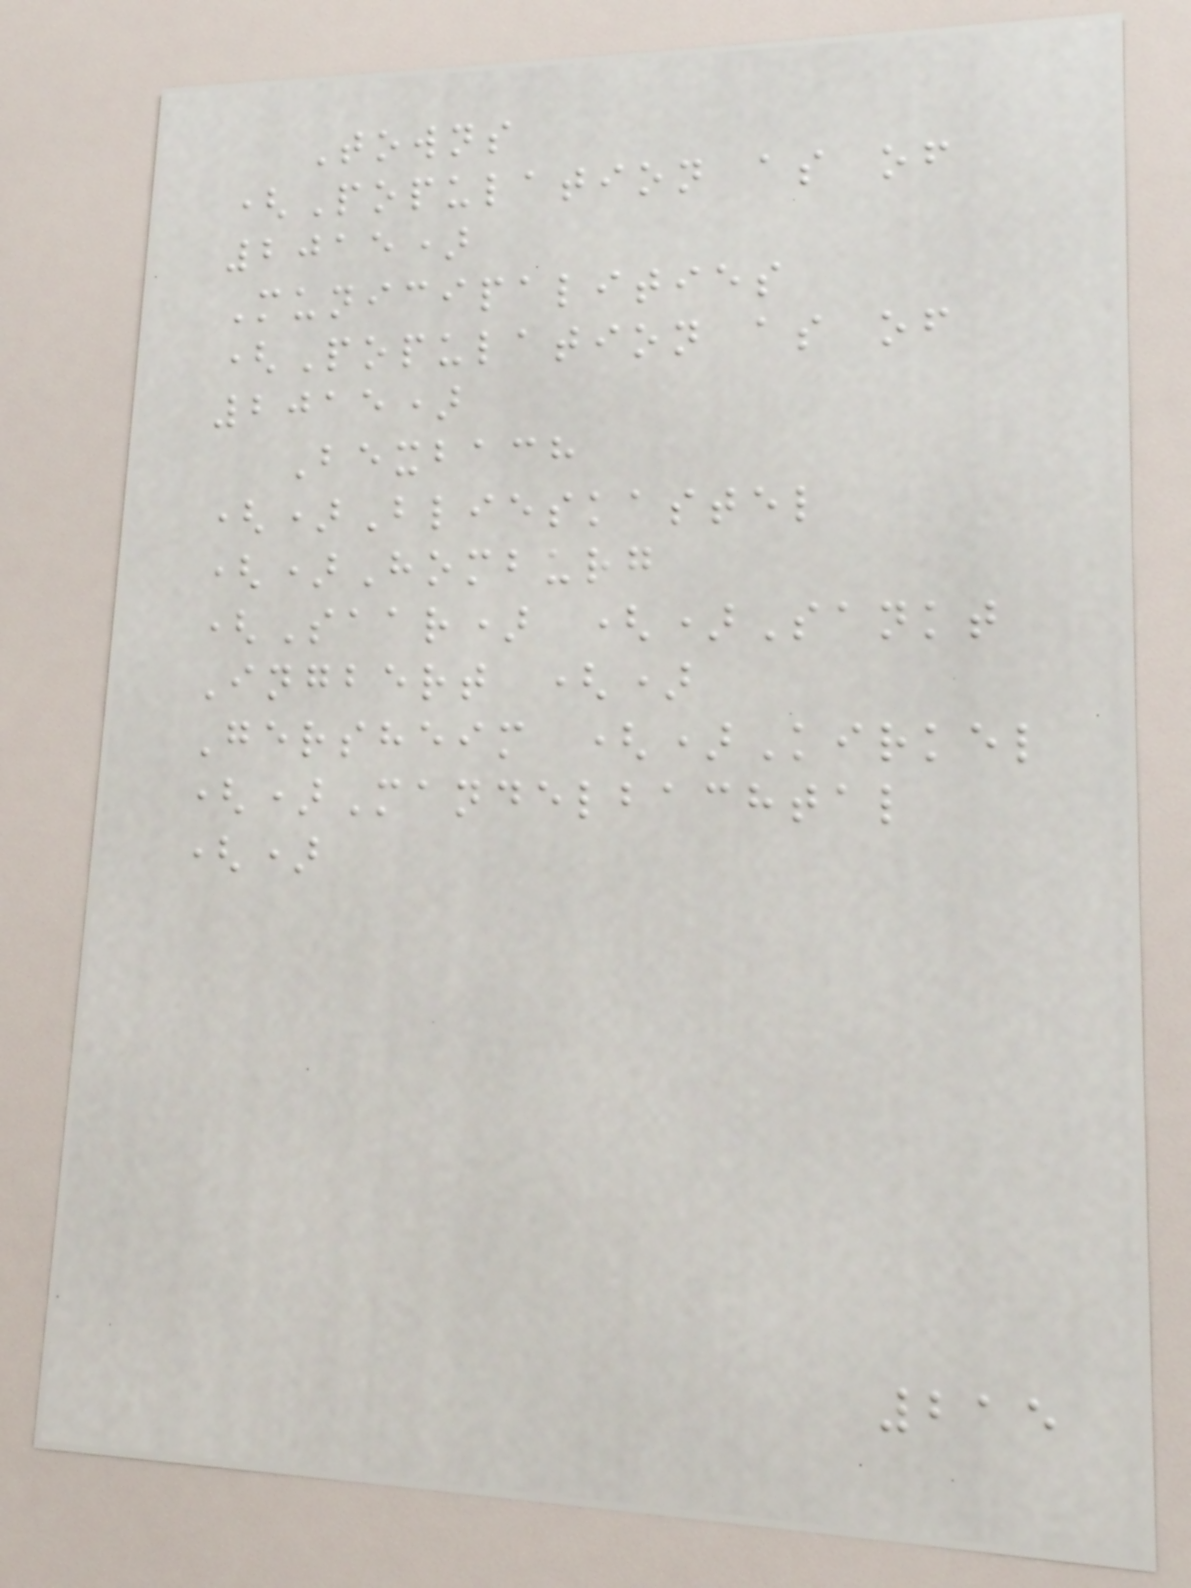Towns
(Population as of
2015)
Municipalities
(Population as of
2015)
Bexbach
()Blieskastel
()Homburg
(Saar) ()Sankt
Ingbert ()
Gersheim ()Kirkel
()Mandelbachtal
()
215
